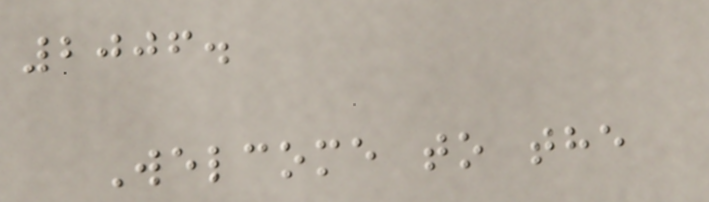2006.
Welcome to the
